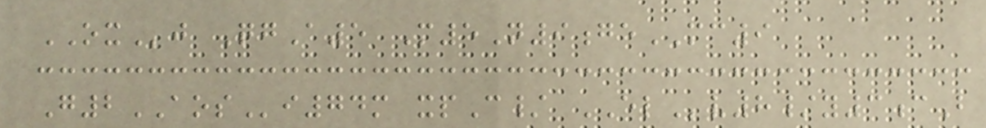OXj QgA5 M5N9geMC9
G2AOSi74m xpC/ ELv8/y3cB
